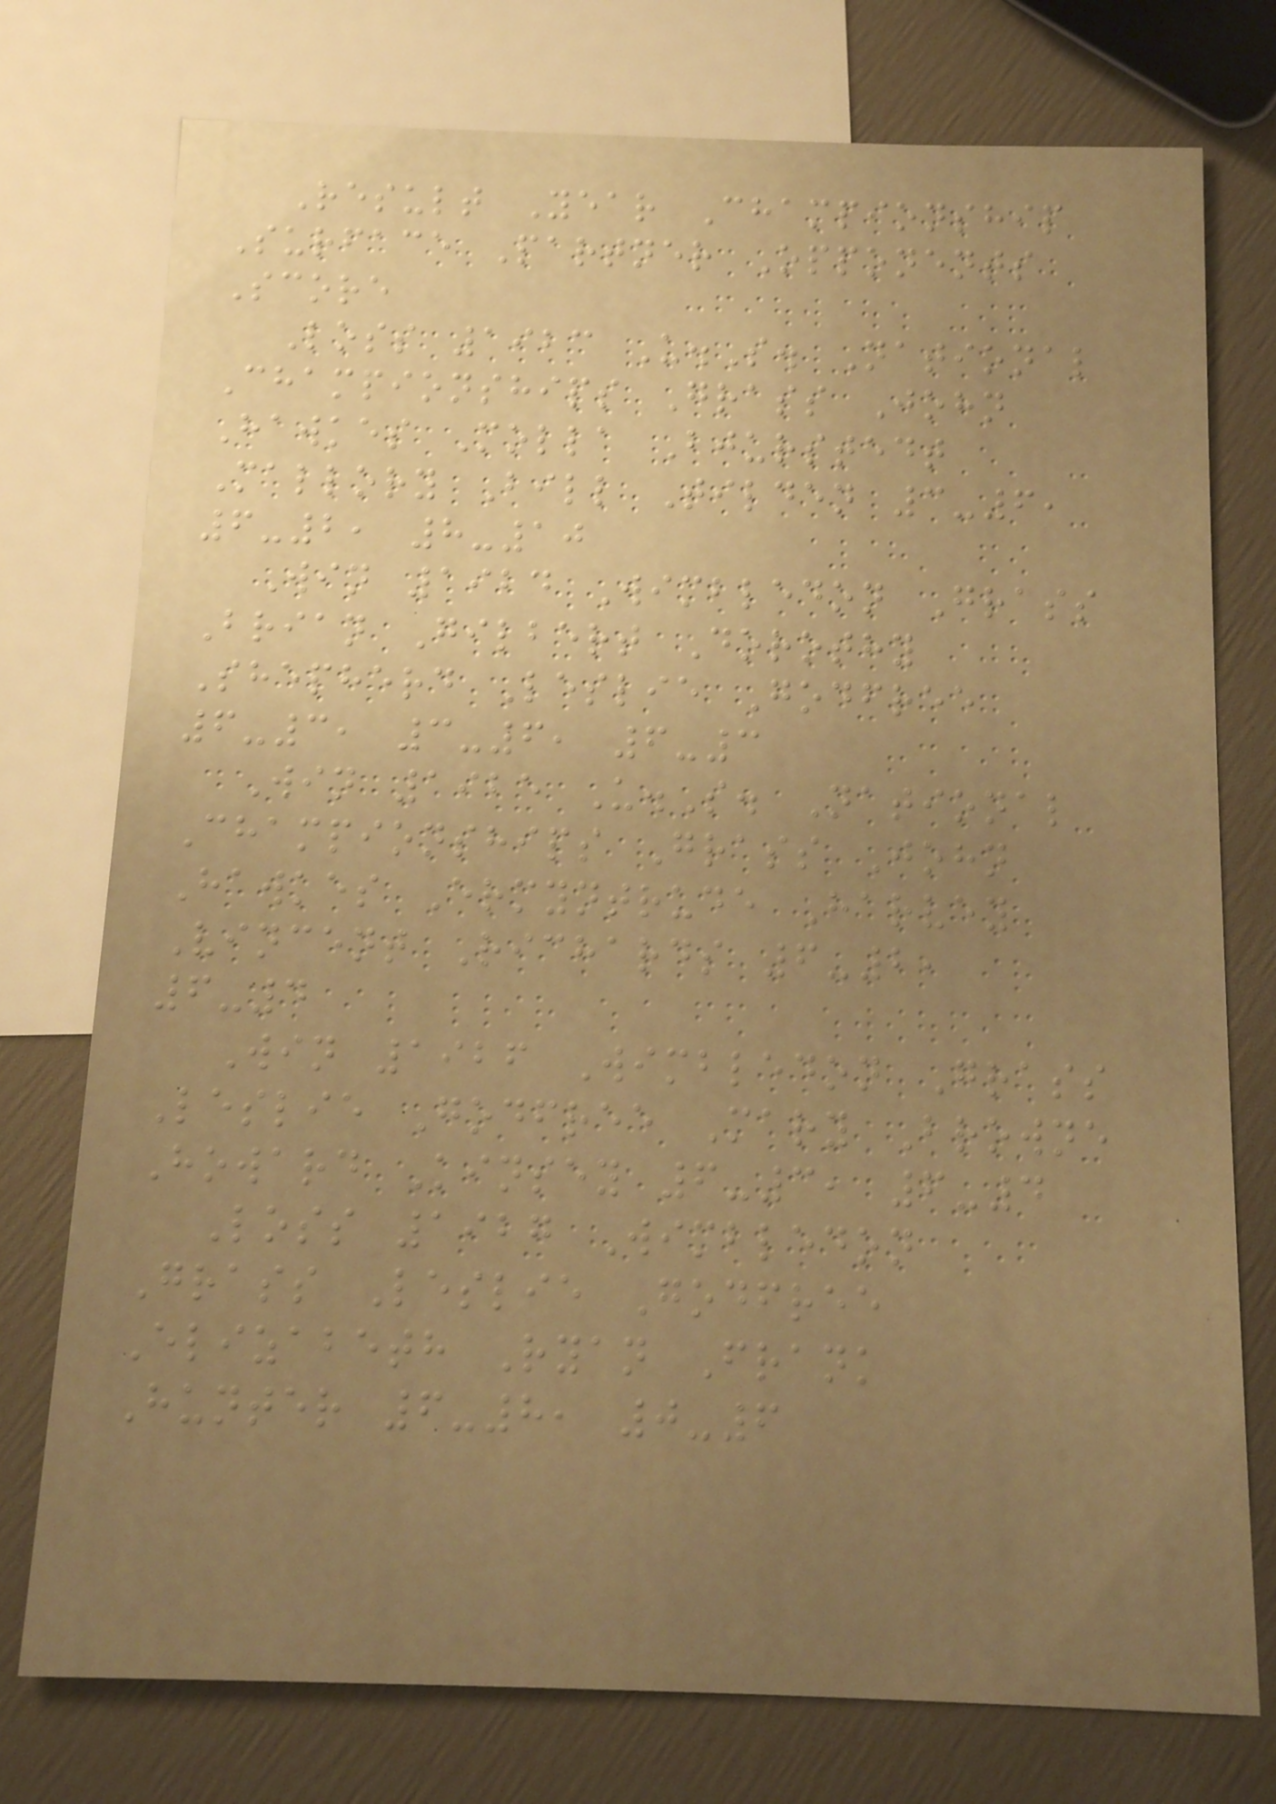Result Year Championship
Surface Partner Opponents
Score
Loss 1923 U.S. National
Championships Grass John
Hawkes Molla Bjurstedt
Mallory Bill Tilden 3-6,
6-2, 8-10
Win 1924 Wimbledon Grass
Brian Gilbert Dorothy
Shepherd Leslie Godfree
6-3, 3-6, 6-3
Win 1925 U.S. National
Championships Grass John
Hawkes Ermyntrude Harvey
Vincent Richards 6-2,
6-4
Win 1926 Wimbledon Grass
Leslie Godfree Mary Browne
Howard Kinsey 6-3, 6-4
Loss 1927 Wimbledon
Grass Leslie Godfree
Elizabeth Ryan Frank
Hunter 6-8, 0-6
